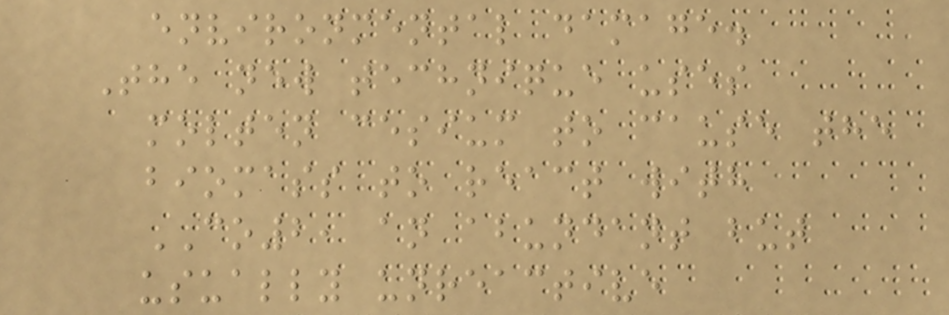environmental damage.
The new technique uses
molten cesium to cause the
biomass to react with
CO2, an abundant but
usually unreactive
